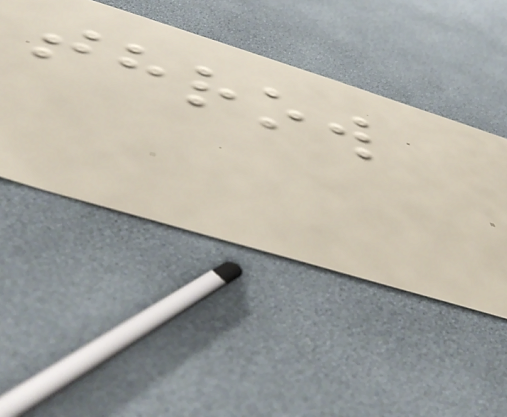throw
